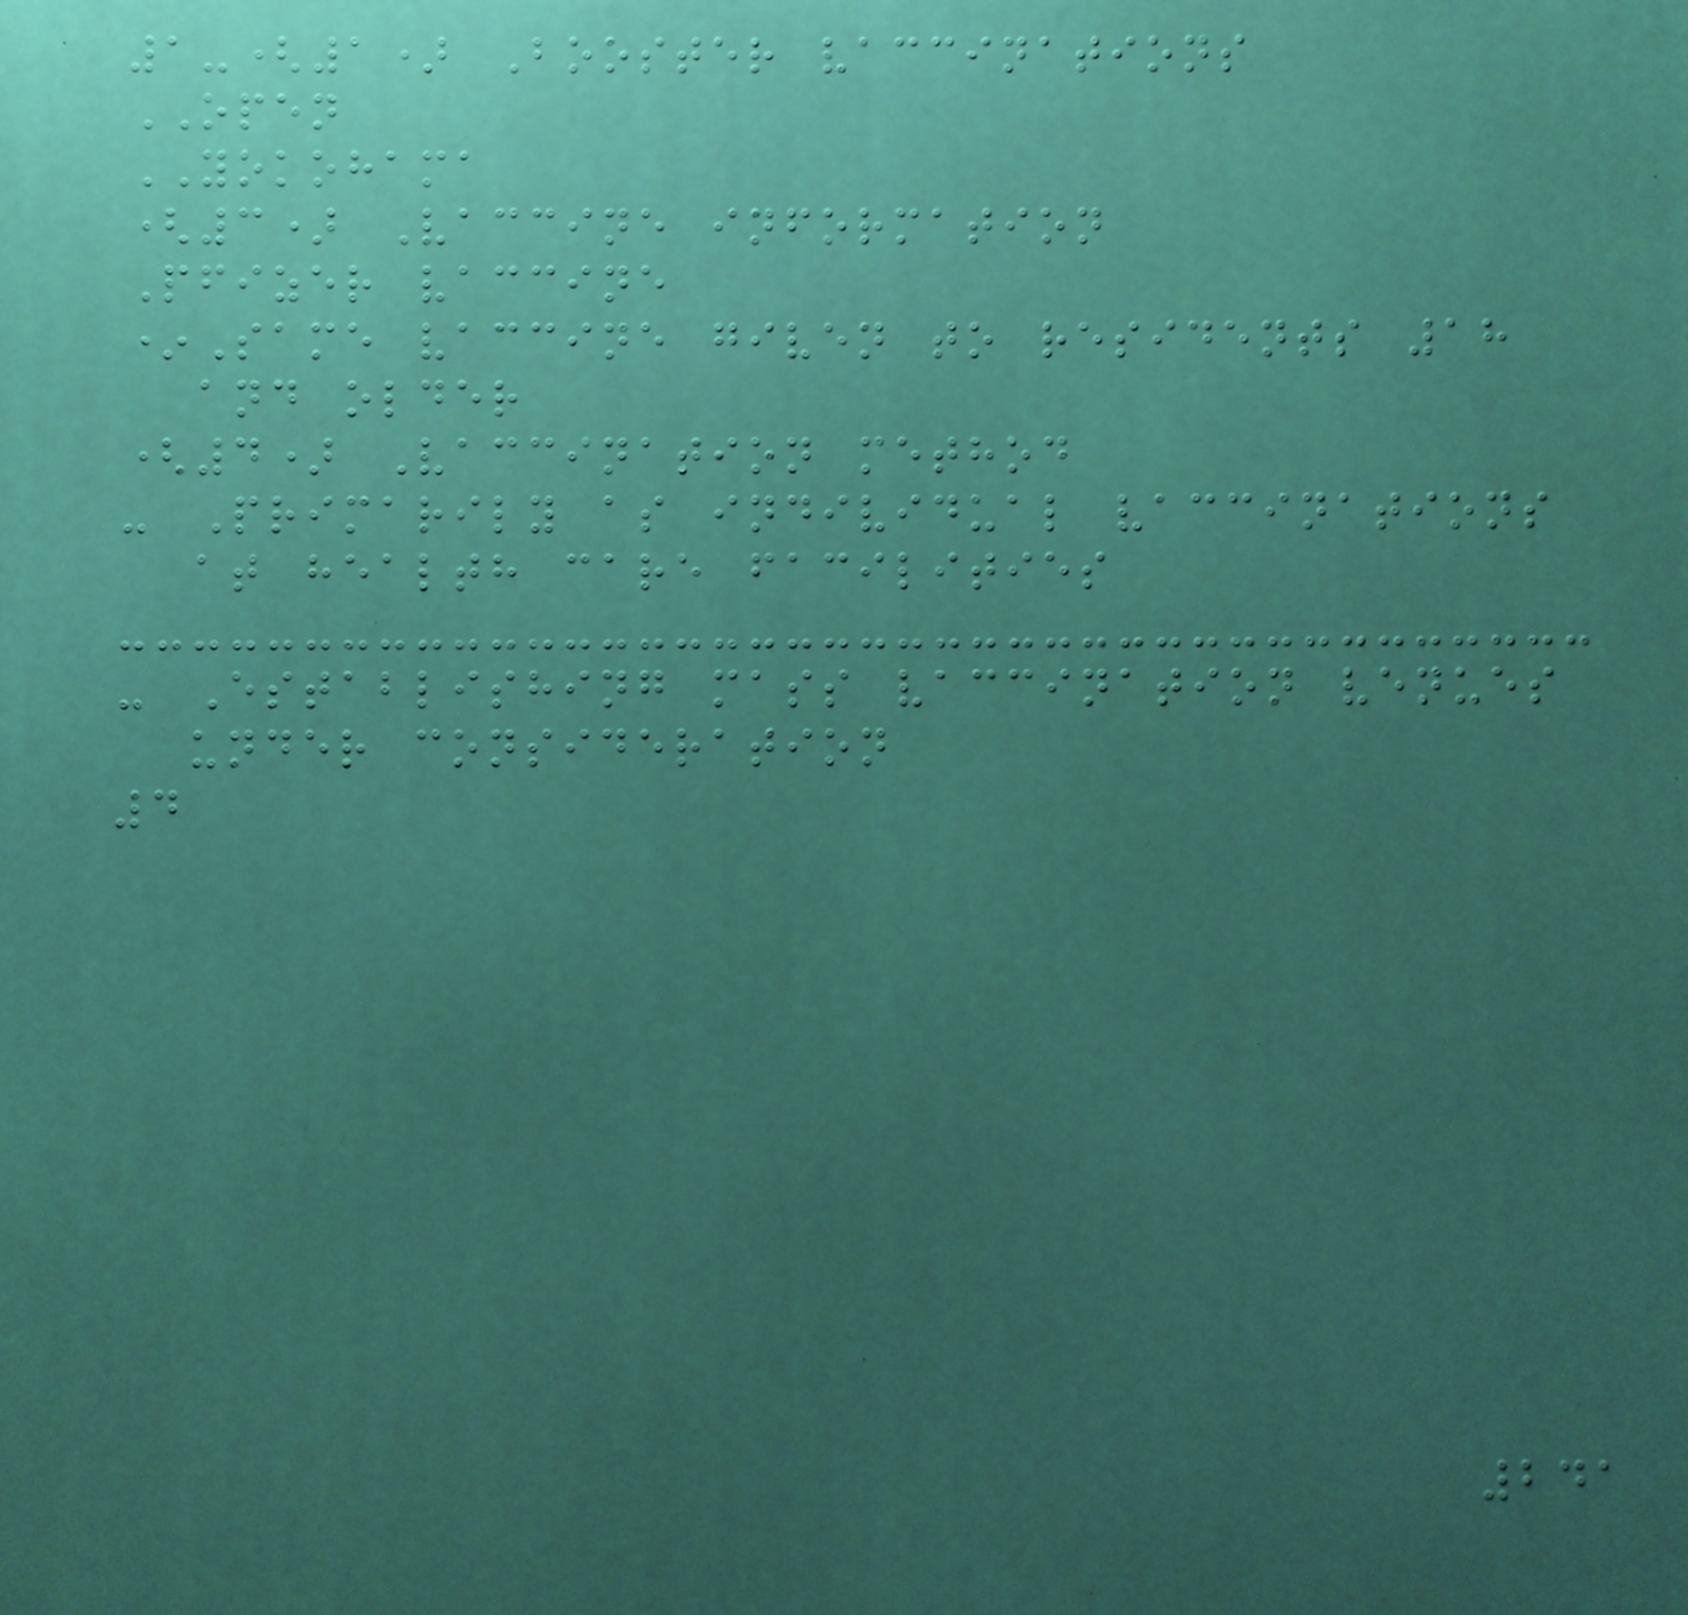1-(1) Booster vaccinations
OPEN
YOKOHAMA
(3) Vaccine information
Pfizer vaccine
*Same vaccine given to residents 18
and older
(4) Vaccination method
- Primarily as individual vaccinations
at health care facilities
- Establishing mass vaccination venues
under consideration
4
241
